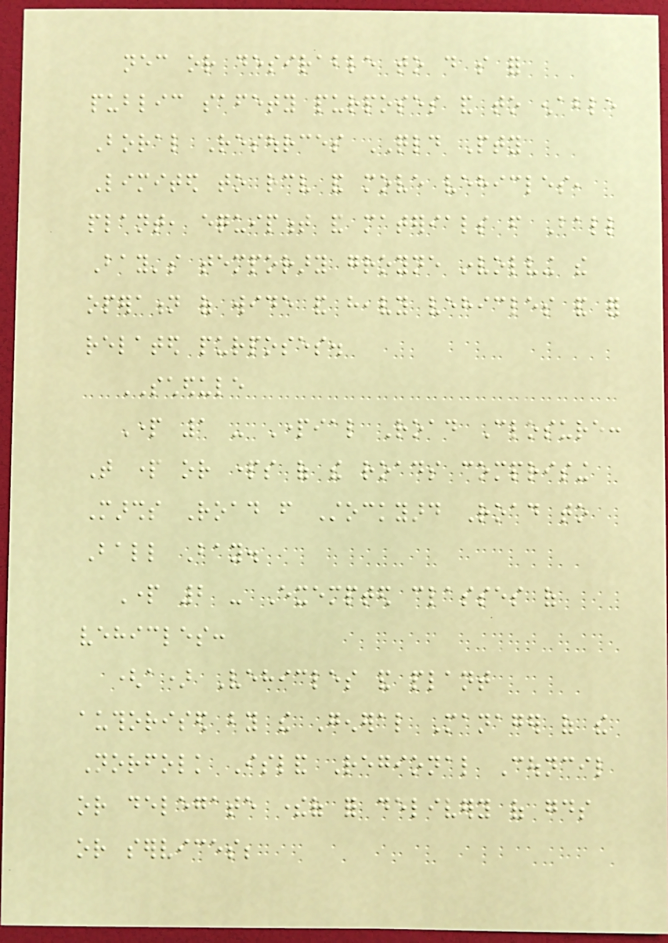necessary or desirable to do so for
public safety purposes and to enable
Boral Resources QLD Pty
Limited to receive and move vehicles,
plant, equipment and materials from Ball
Bay's temporary groyne involving the
operation of wide and heavy vehicles and for
related purposes.
SCHEDULE
Part 1 - Partial Road Closure:
That part or parts of the roads comprising
Marshs Road from Stockyard Road to
Ball Bay.
Part 2 - Exempted classes of
vehicles:
(a) Vehicles and plant
authorised by the General Manager of the
Norfolk Island Regional Council
or delegate thereof for delivery of goods
or services;
